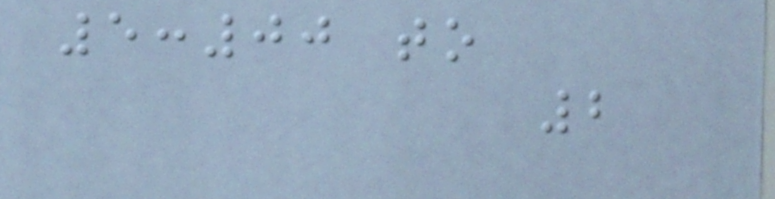5:00 to
2
